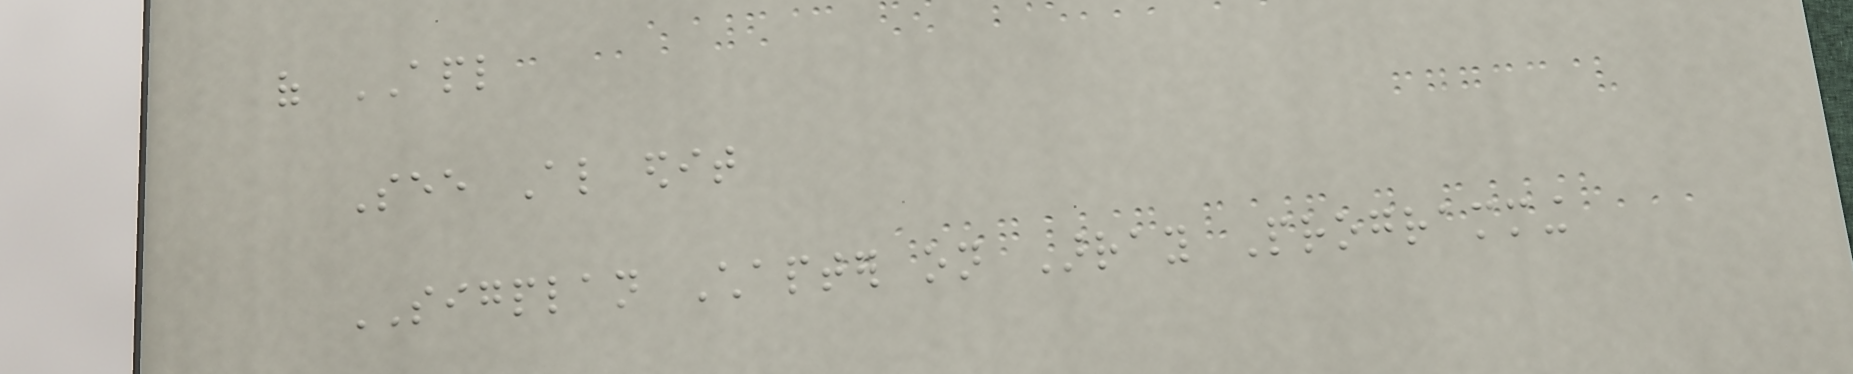of APL
See Also edit
SIGPLAN Chapter on Array Programming
